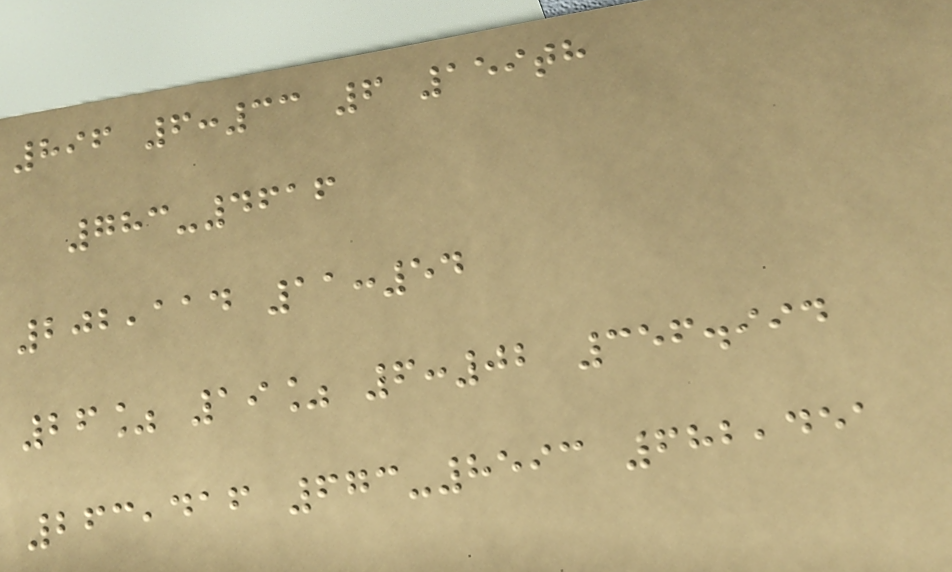896 6:33 6 159th
783-4616
202,114 11:54
26% 19% 6:02 356.994
263,416 673-8593 682,451
